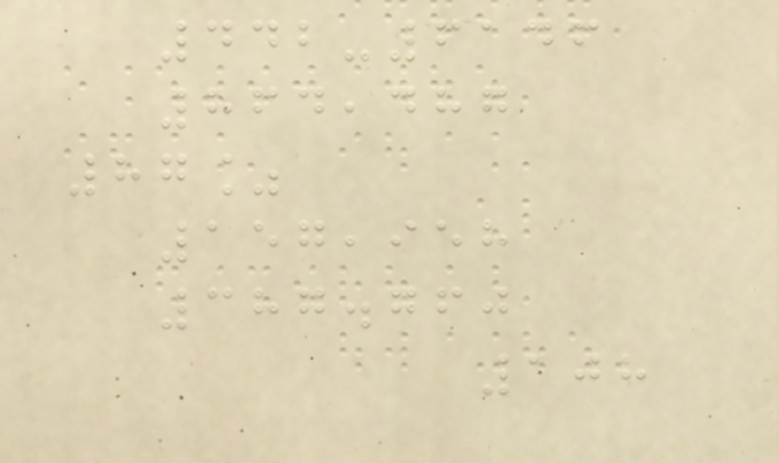442-6146
864,487
87%
157,958
387.760
108
